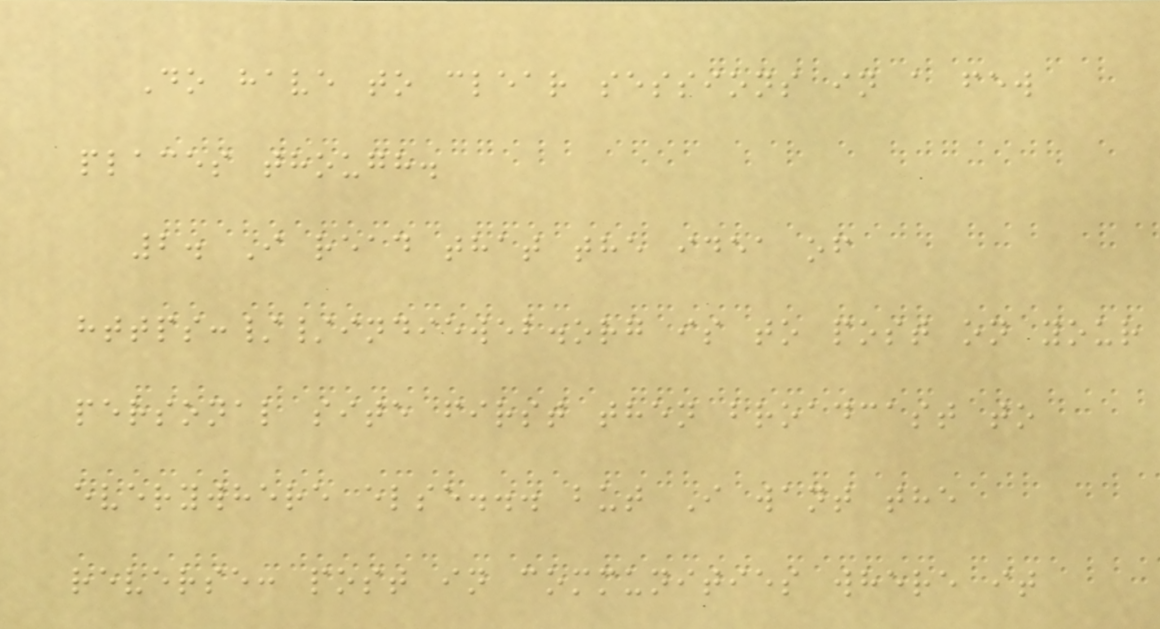Do have to clear sessions in a few
places though.
2. I read that the idea of
https://indieweb.org is to post on your
personal site first then broadcast to
everywhere else... but I want the
reverse: post in communities where it
